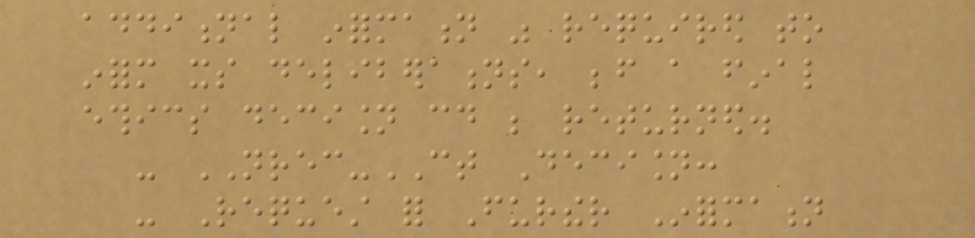additional information was required to
inform its deliberations, before a final
ethics decision could be returned.
- NREC-CT Decision:
- Request for Further Information
